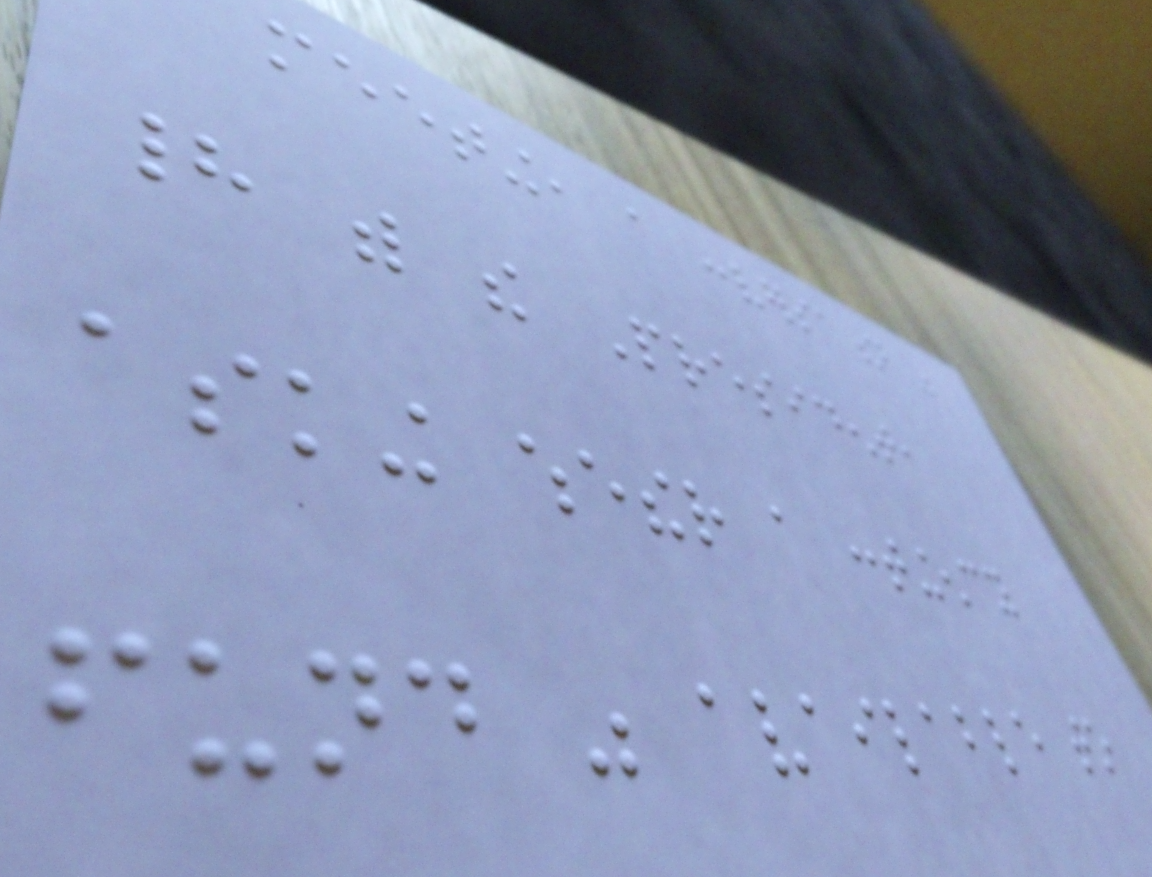meeting, a conversation was
had with the President,
asking whether a contingency
fund was available to
